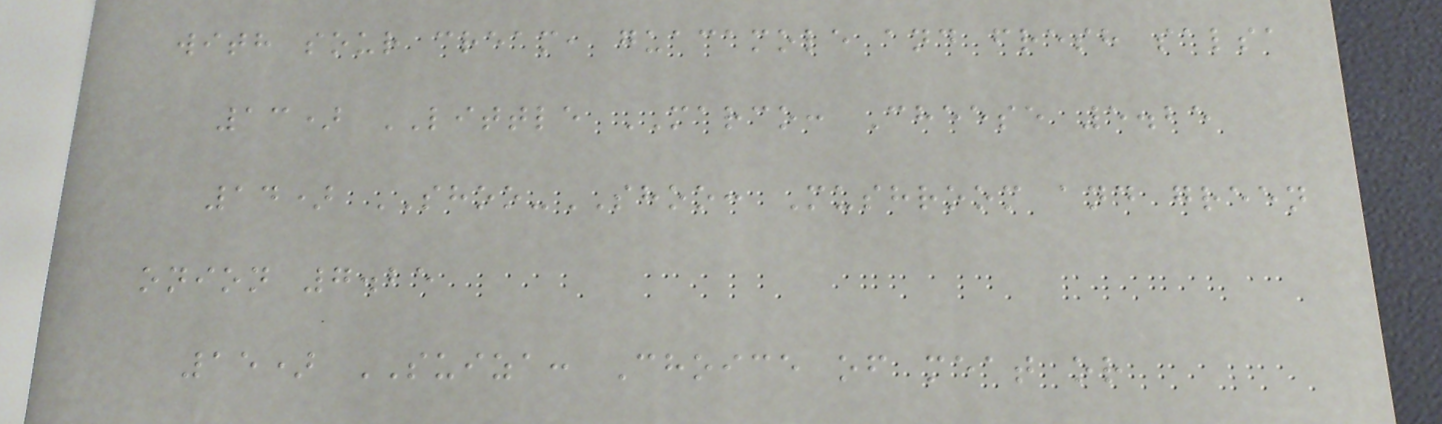with sour cream, guacamole and fresh salsa
13) LITTLE MARCO: Cheese 5.25
14) SHOO-SHOO: Mushroom and green
onion 7.25
15) SUIZA: Choice of meat or
